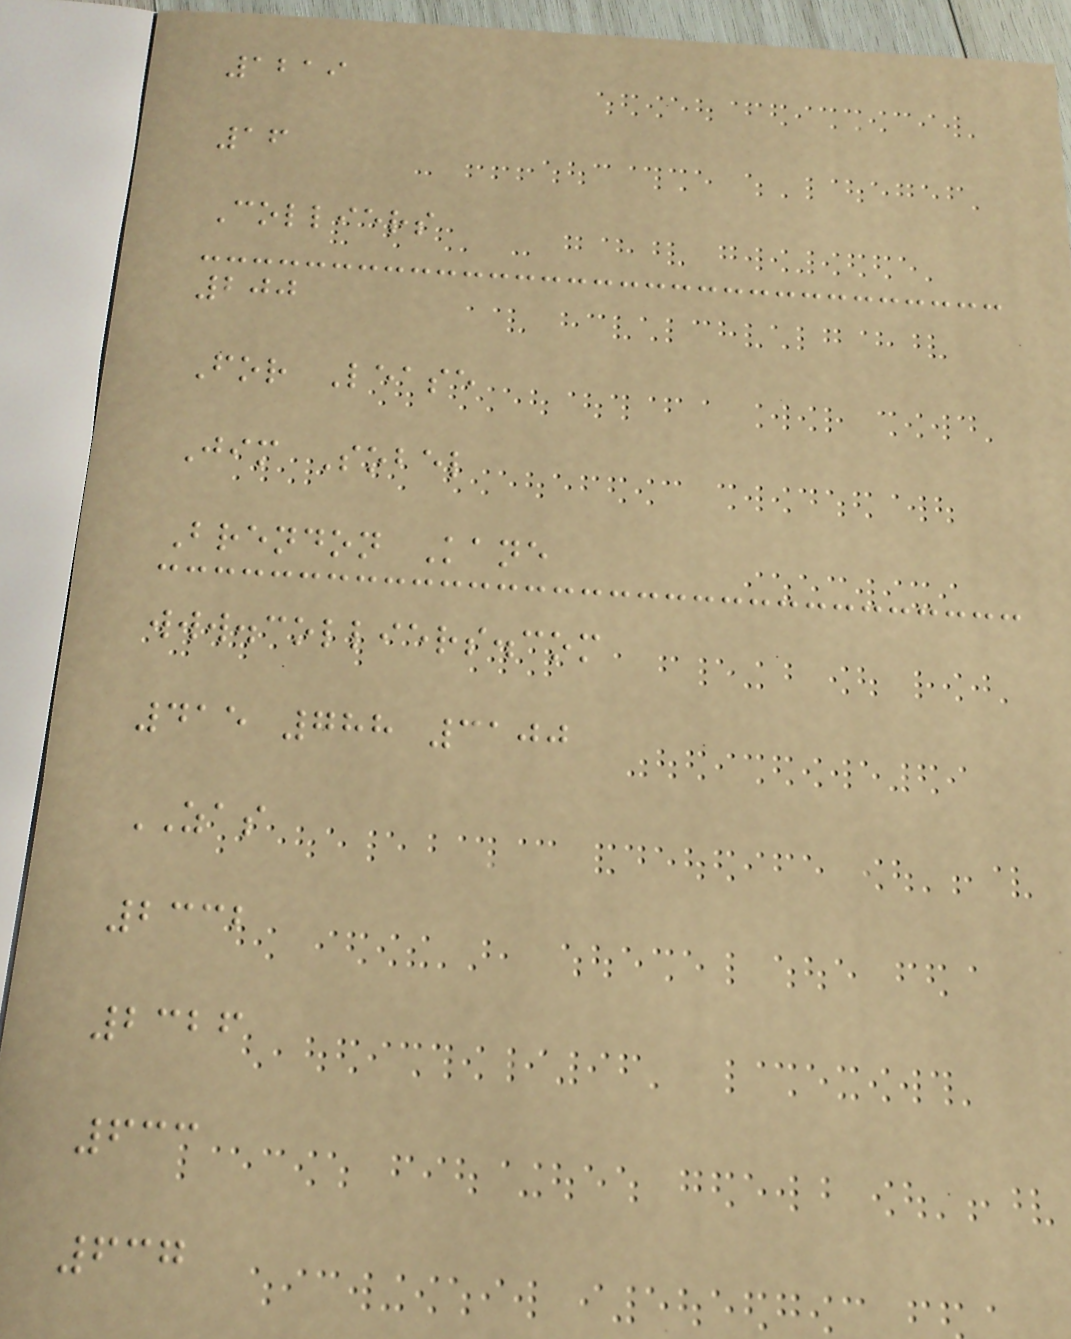1219
16
Colliers
200
For Lease
Jim Sobel
Brendon Kane
www.colliers.com
415 788 3100
ZAS
2332
2326
633
637
